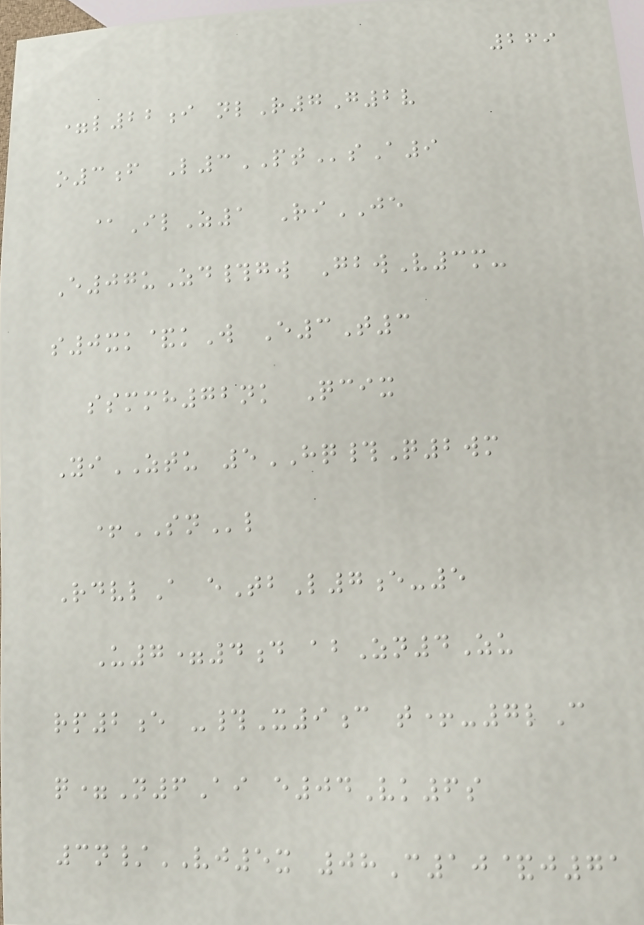269
=l22i nlR7G2v
o3f L3PTsA9
@IlZ1 RiJE
E07uZd#gw GbwV3m-
s0xk&kW E3T3
ssmmh72nk Qcix
YiZTU 5HQ#Q2wm
+SNl
RdvlA eTbL7e-5
U7=4d abZn4Zu
rp2e -#X9c t+-7lC
q=N6Ai e04Vk6s
3n/VJ5x 08C10&j71
